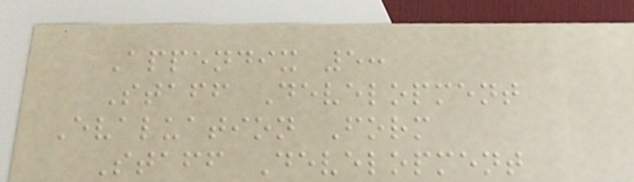Appendix 5:
Staff Development
Evaluation Form
Staff Development
